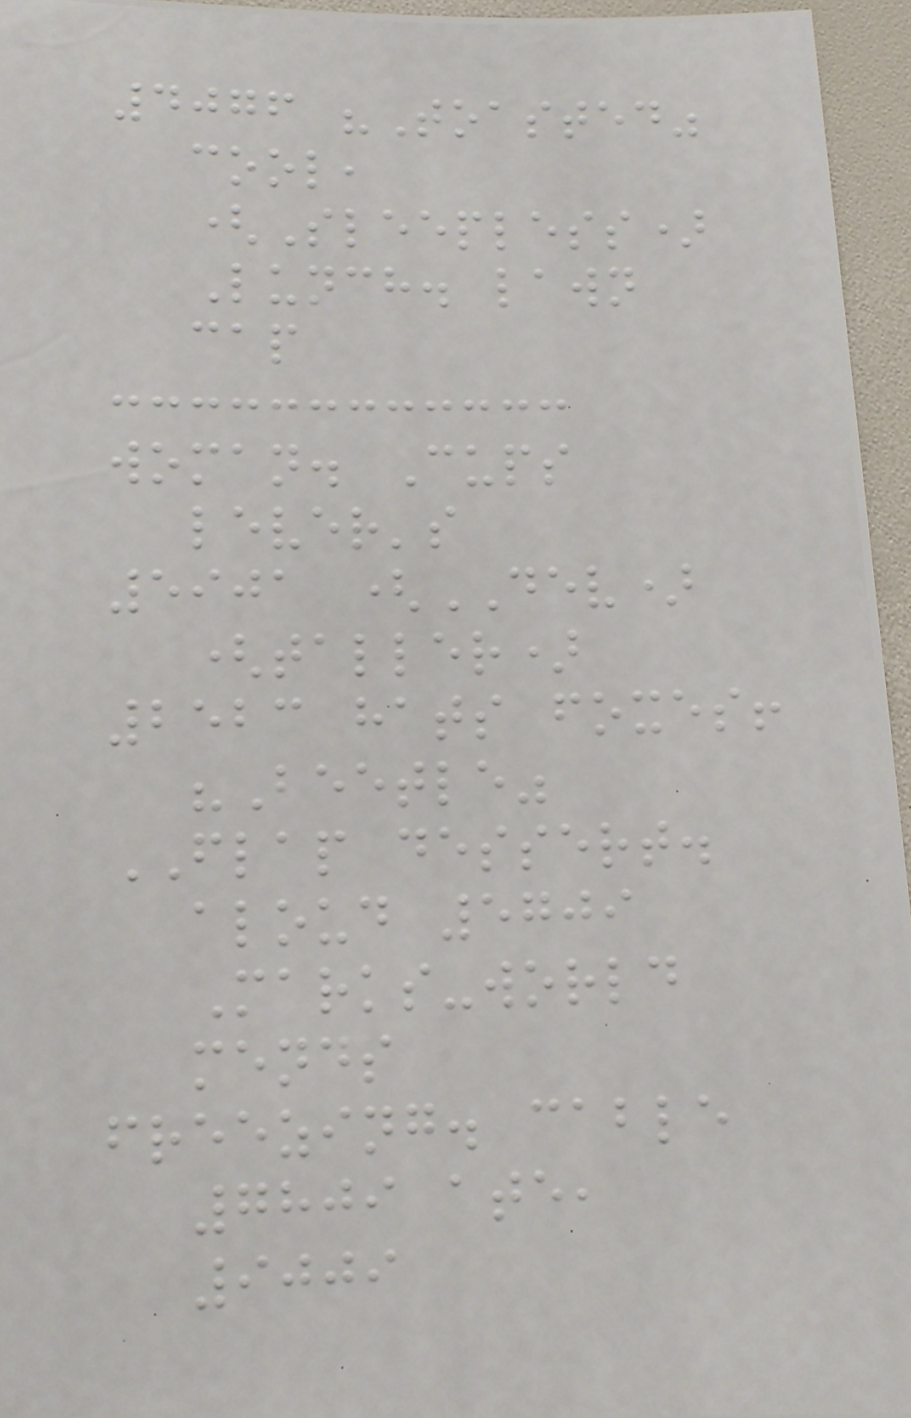4076 "Toasted"
cool,
(Sleepless)
Lunch. lawn
cap
woman. Cups
lever's
5901 (DEV)
(taller)
2523 hats foxes!
"Beetle"
FLAP dessert.
aloud 5709
Marks-world
mends
freezing. cable
7809 ate,
9009
